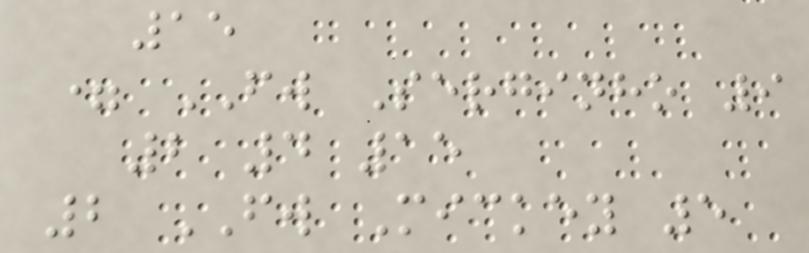15
= FW Serginho 9
2 4 15
2 FW Mickey 5
